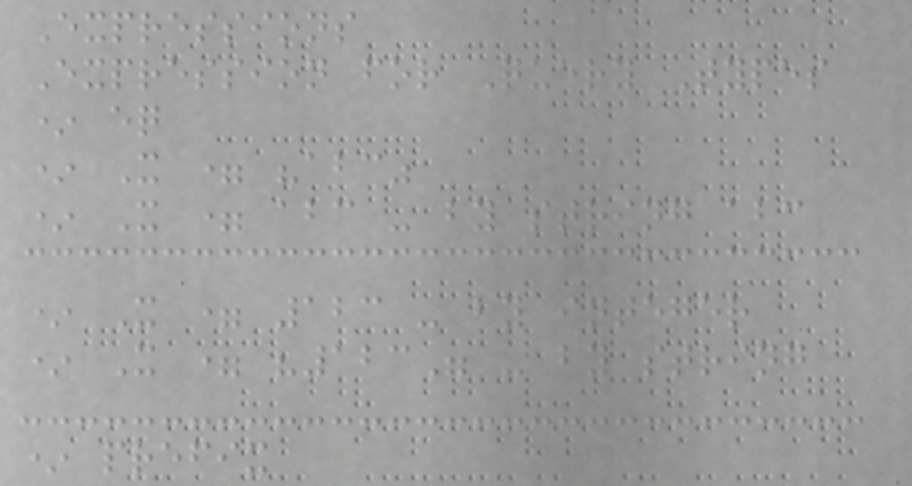Expressions
Expression for Query Types
* eq
* X = "abc"
* X = abc - by string abc
* X = 123 - by integer
* X = "123" - by string
* prefix
